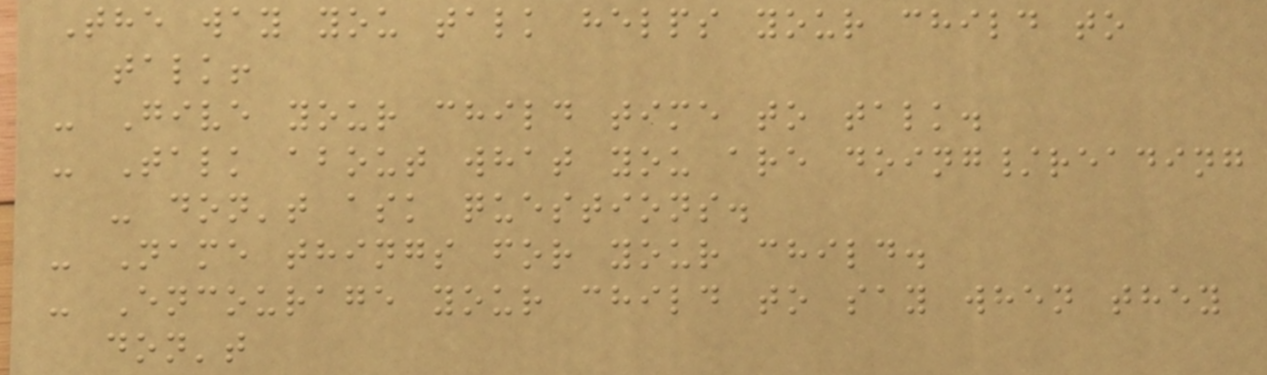The way you talk helps your child to
talk!
- Give your child time to talk.
- Talk about what you are doing/reading
- don't ask questions.
- Name things for your child.
- Encourage your child to say when they
don't
